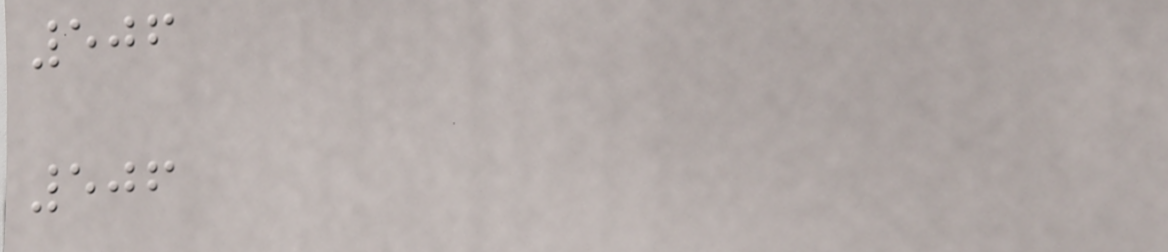506
506
